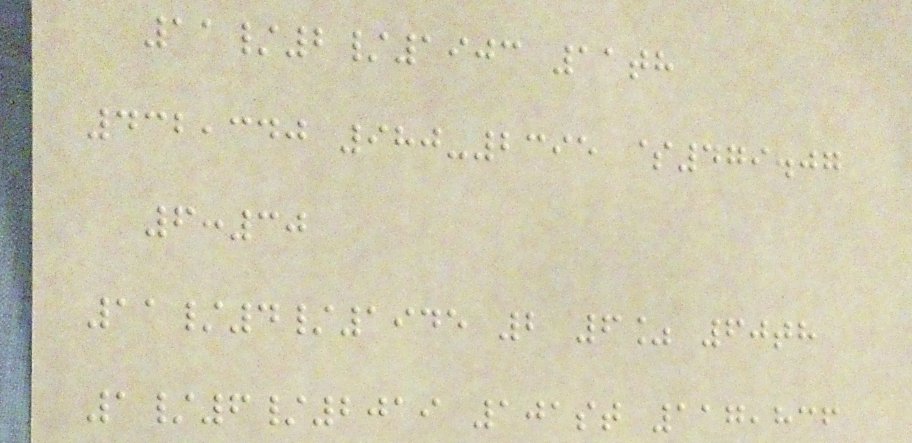11/2/1903 11th
432,340 980-2395 $479.07
6:30
11/4/1945 2 6% 60th
1/6/2019 101st 117,836
